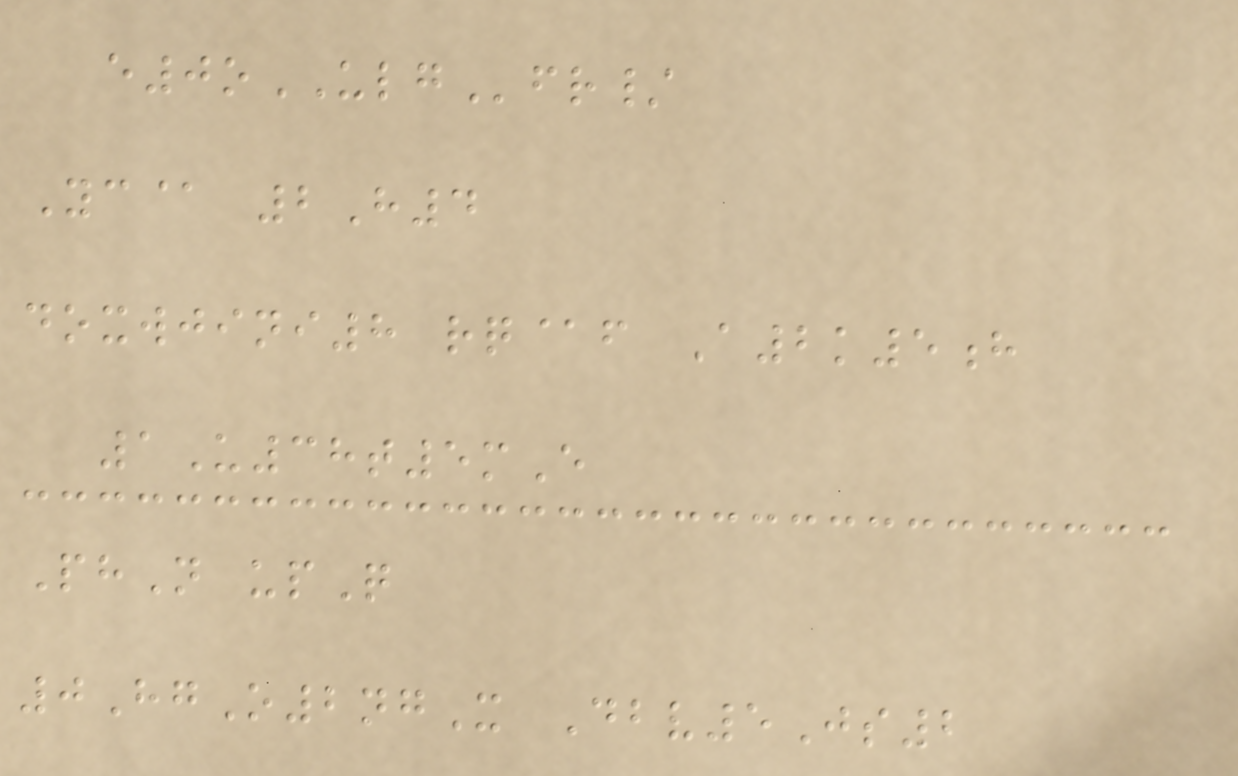e0oULGfr/
Yc@ 2H4
doxwjini8 rq@f A2k5h
1U38t5mE
PhN upQ
0HgO2ngX Dbv5Js2
